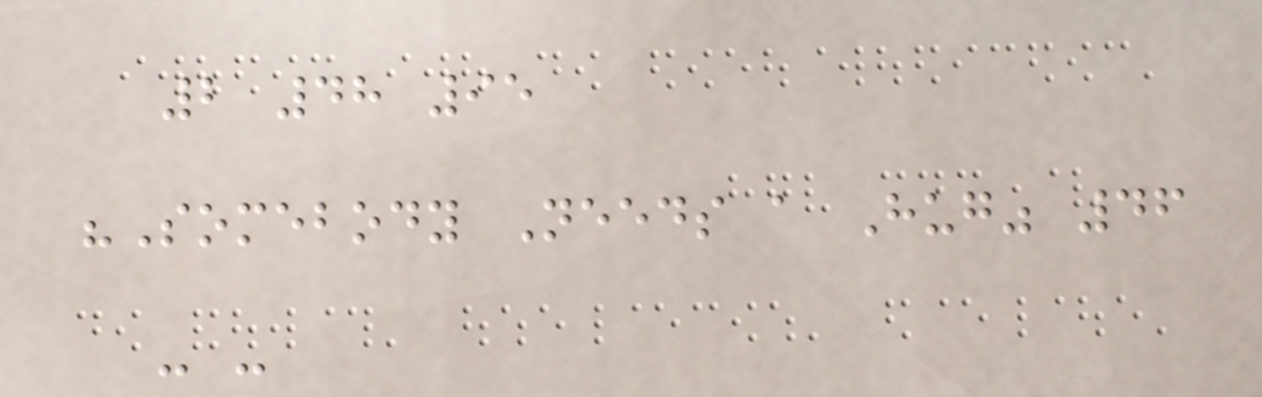2 48 95
"Somebody Needs a Hug" 46
- -
